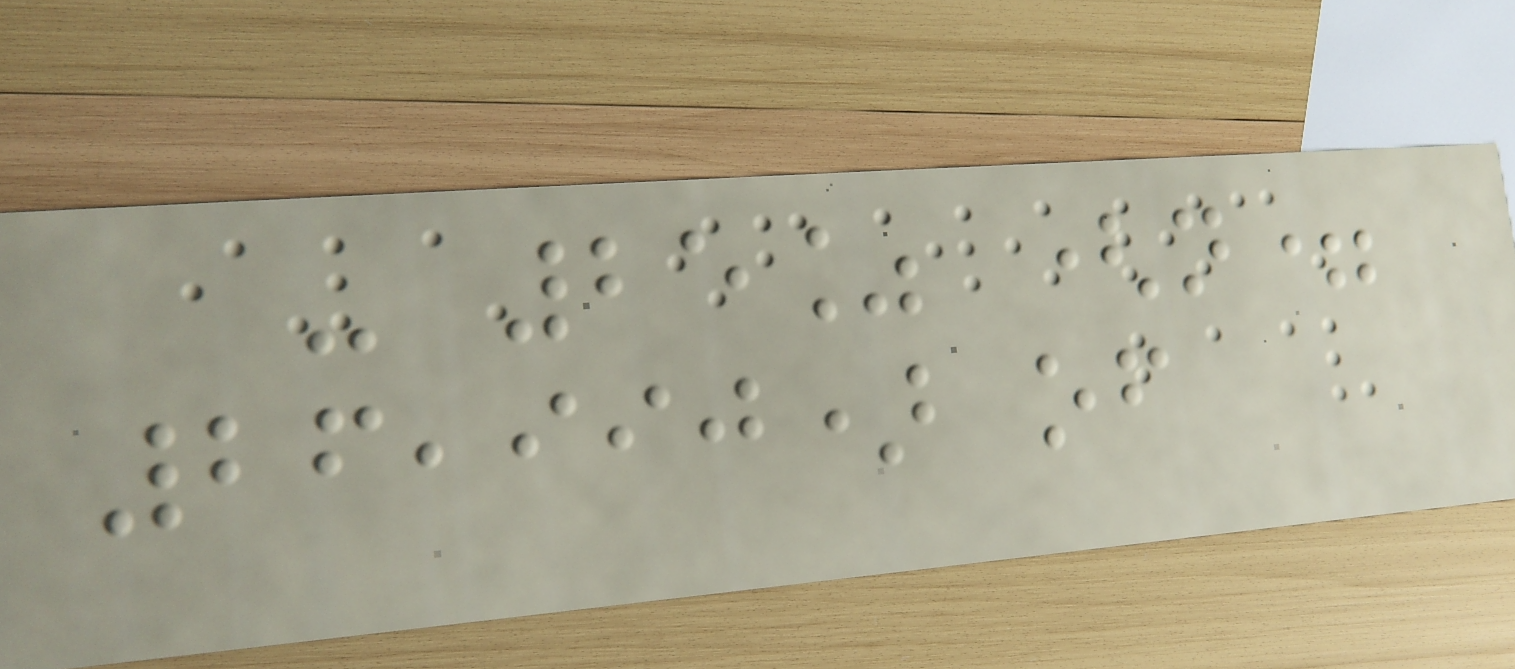- 25% (n=
26,990) of
